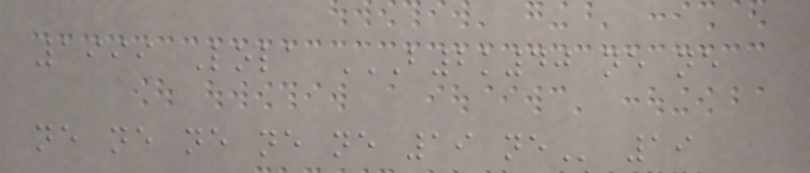1999 Lola B2K40 NE NE
NE NE NE NE NE 19 NE 19
